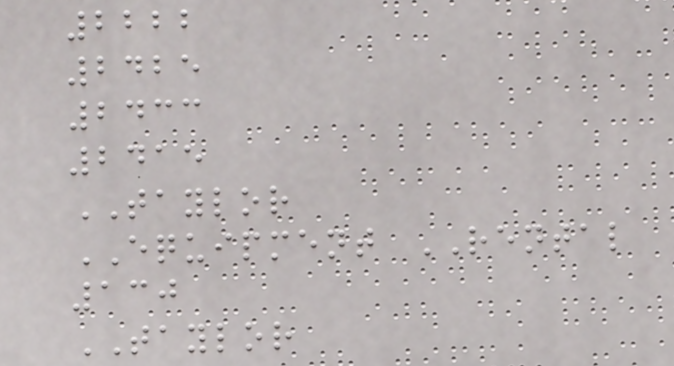2222
2425
2433
2415
TAYLOR
EQUIPMENT RENTAL
130
TAYLOR
